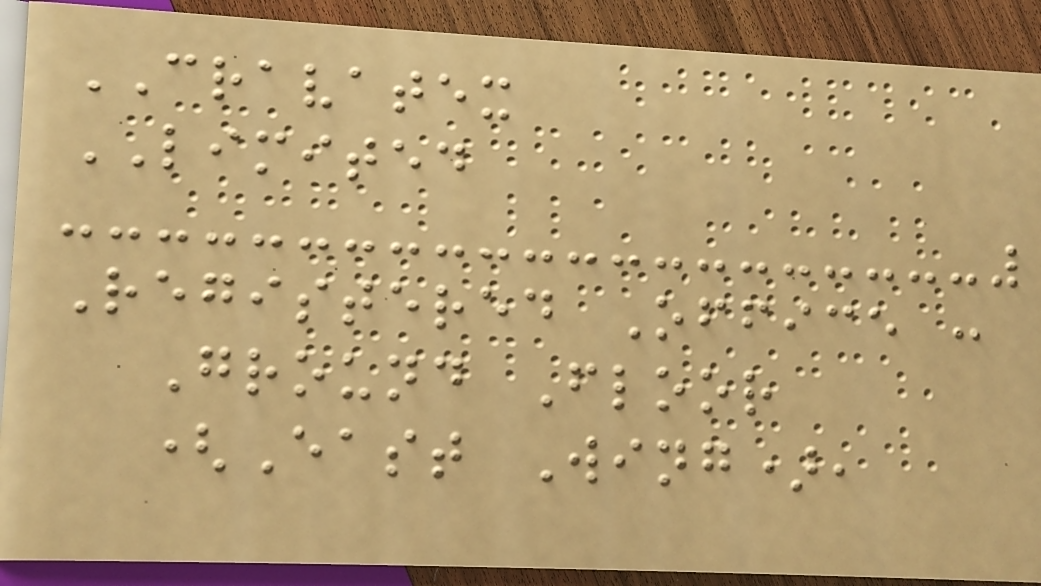CRAVATEX
LIMITED
Registered Office :
Ground Floor
(East Wing),
